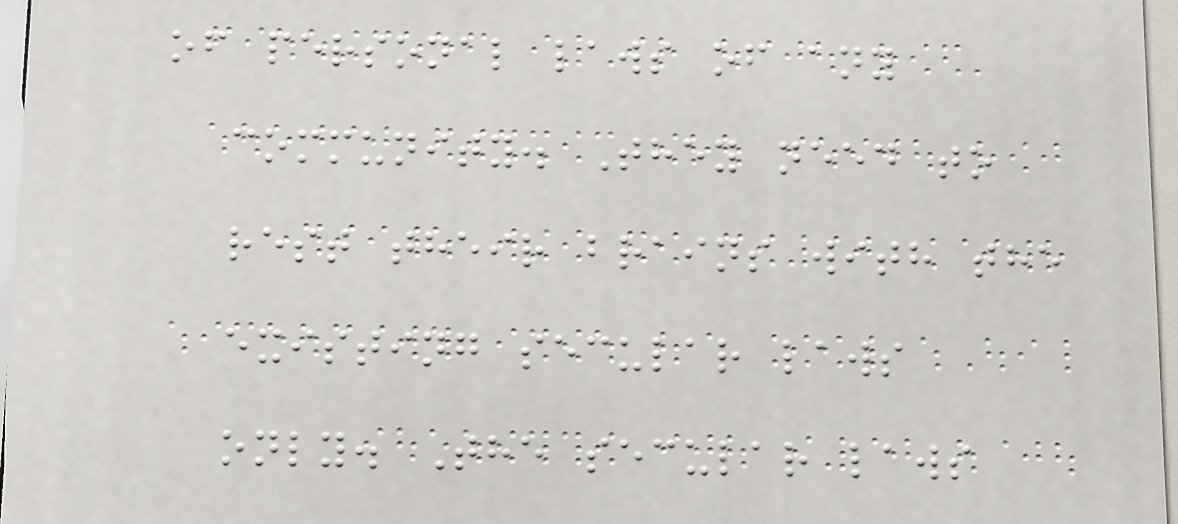of personal laws of any
community. They need to
rest their brains with the
existing secular laws
only. The secular laws
